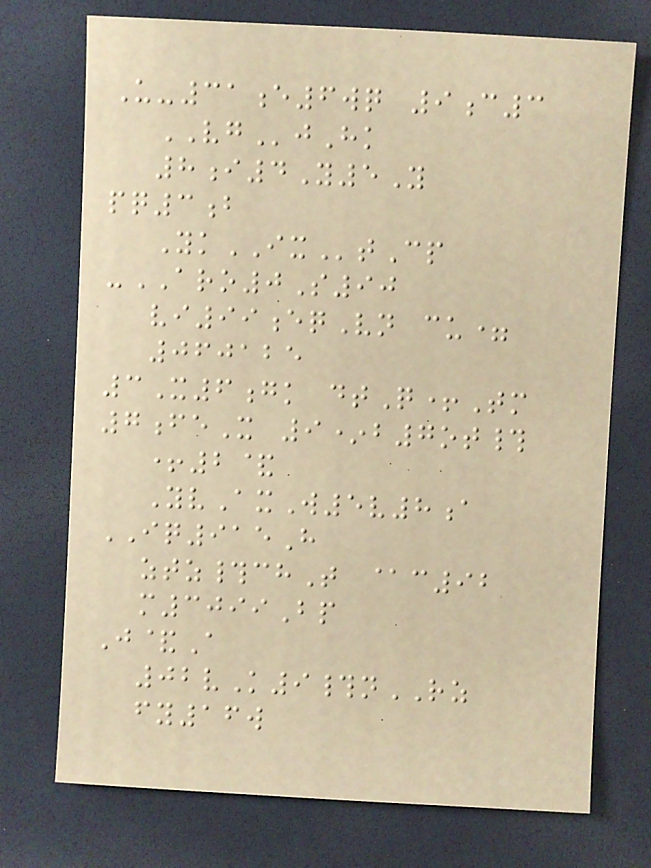U-31e6wq 9c3
VGjHk
8i4Y5Y
pq3b
YkIXtCp
-ARO0S90
vi99eqVn cu=
060125
3X6gk dtQ+Tm
7feX 9*b7ot#
+2&
YvAxW5v8a
IQ915H
ztz#chT @c92
m3099Bp
J&A
02vK9#nRZ
fy16w
